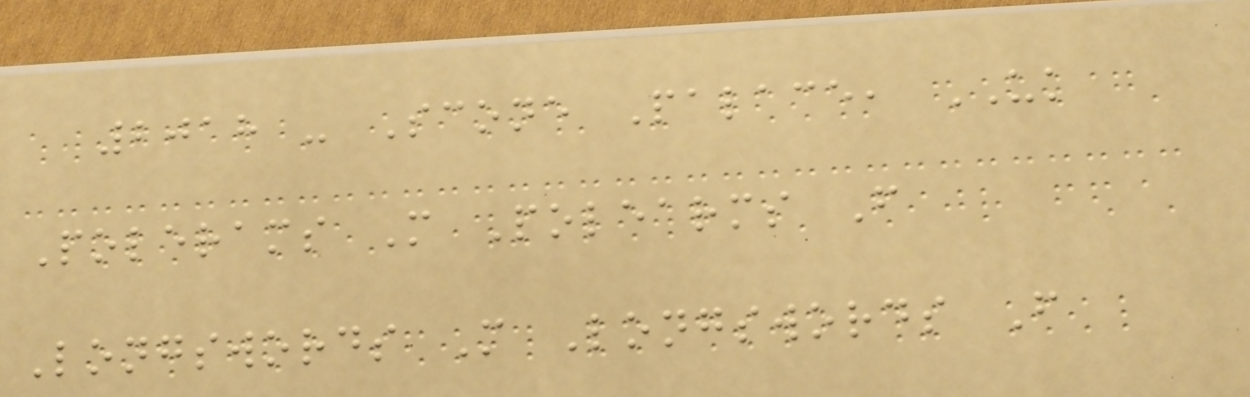2018 - Scone Palace, UK
Polerams M Polearms F
Longswords M Longswords F
